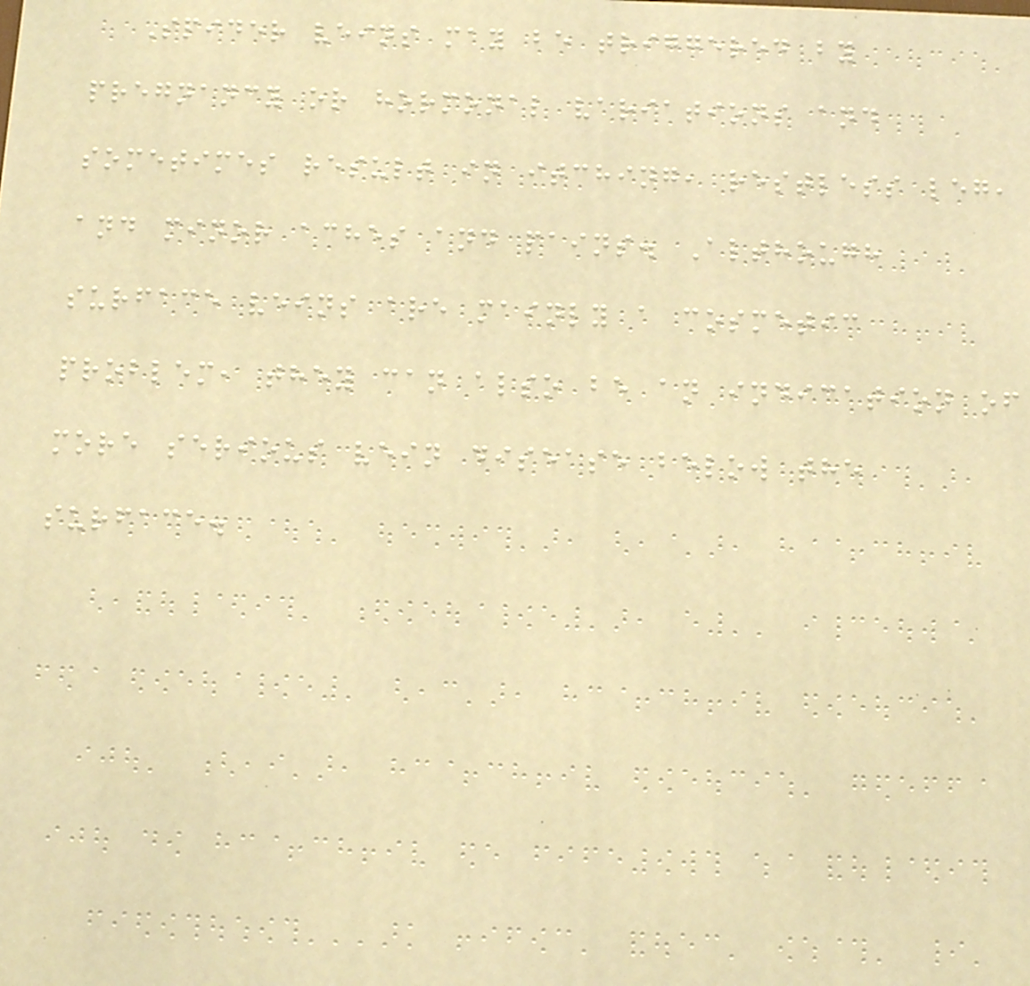Spider veins may be triggered by
pregnancy or hormonal variations and
sometimes result in itching, restless leg,
and minor aches and pains. Although
surface veins are mainly a cosmetic
problem, they can also be an indication of
more serious vein disease below the
surface.
